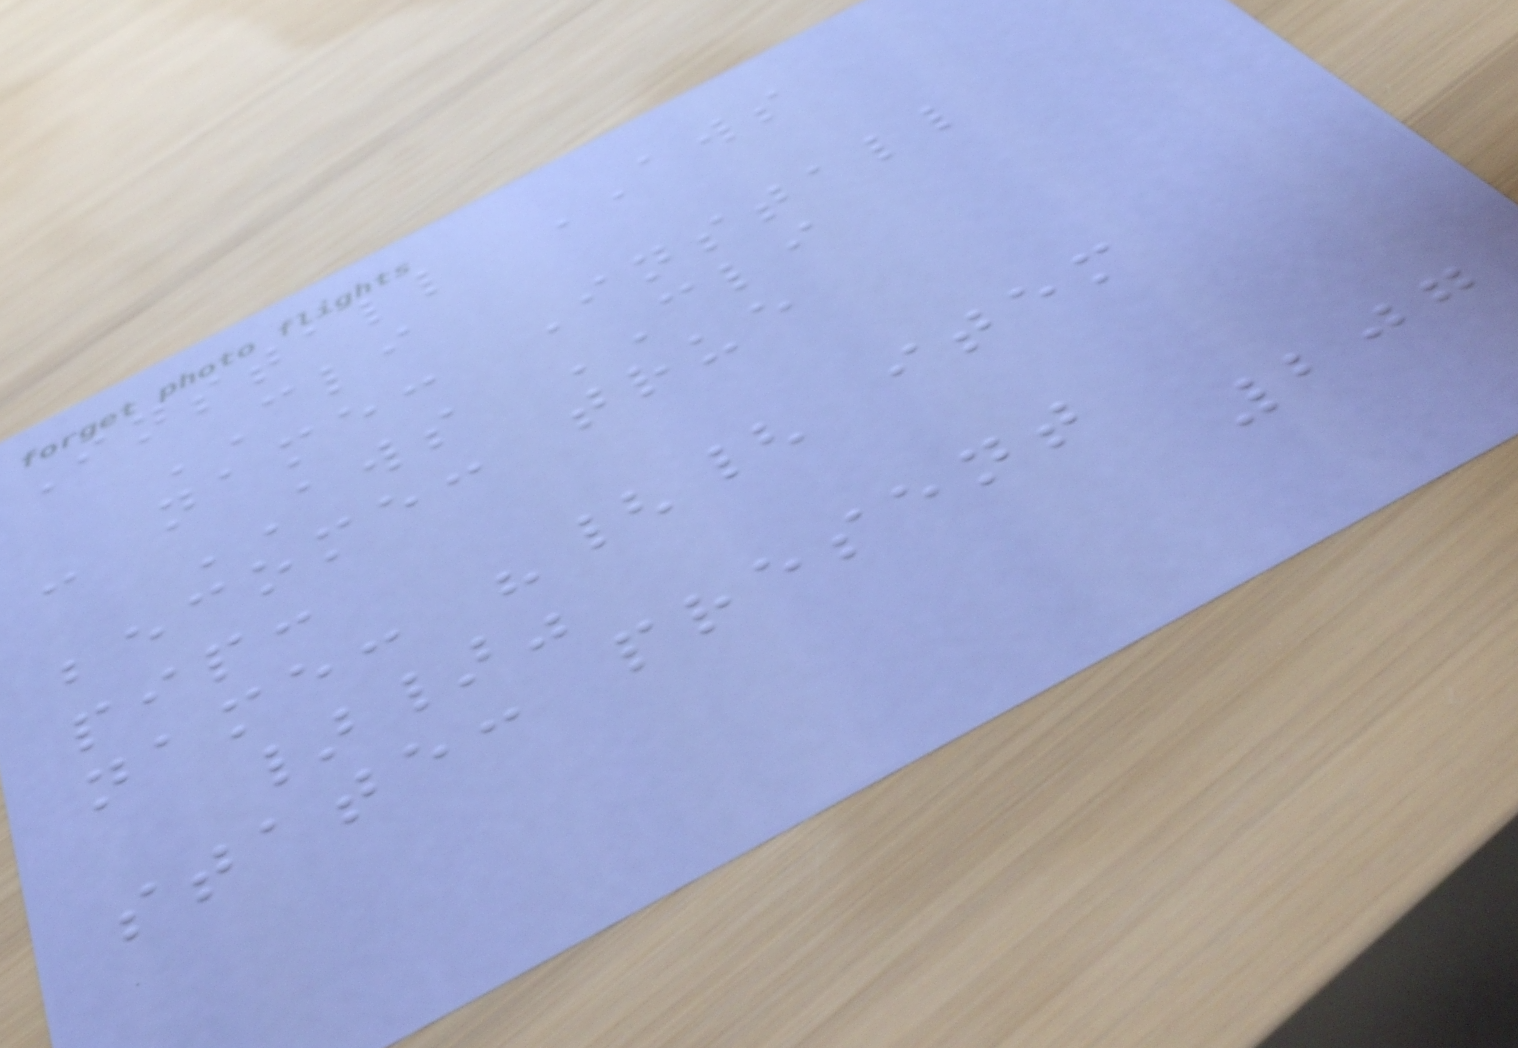Install AWS
CLI
- name: Install
AWS CLI
become: true
pip:
name: "{{ item
}}"
state: present
207
